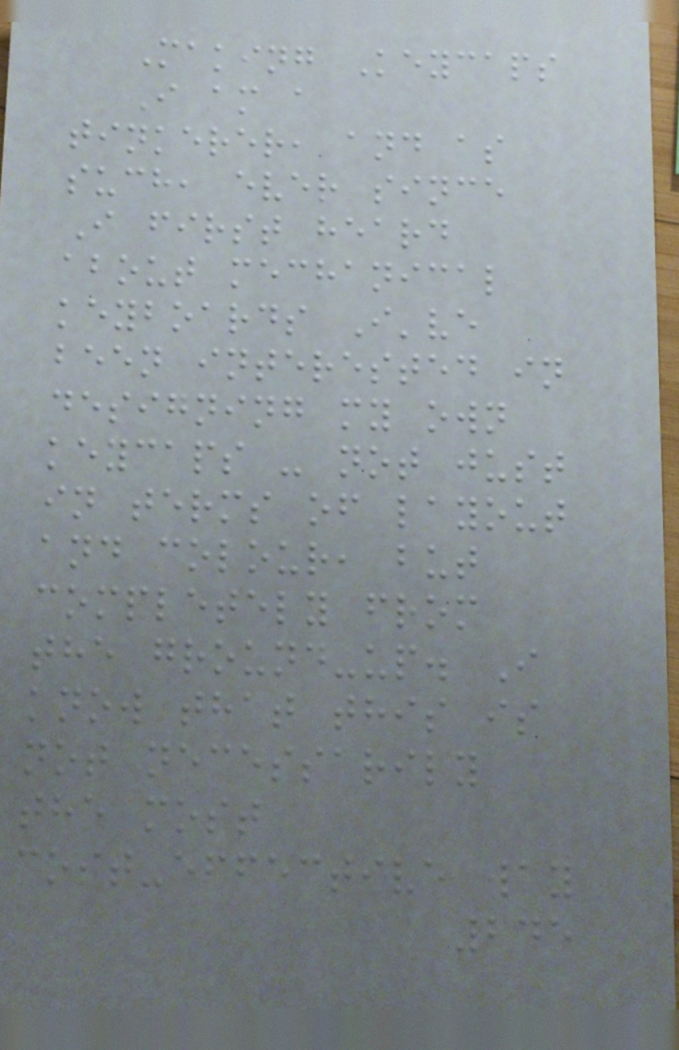Making Keycaps
I am a
tinkerer, and as
such, ever since
I first heard
about mechanical
keyboards I've
been interested in
designing my own
keycaps - not just
in terms of layout
and colour, but
completely from
the ground-up. I
know that this is
not necessarily
the most
cost-effective way
245
